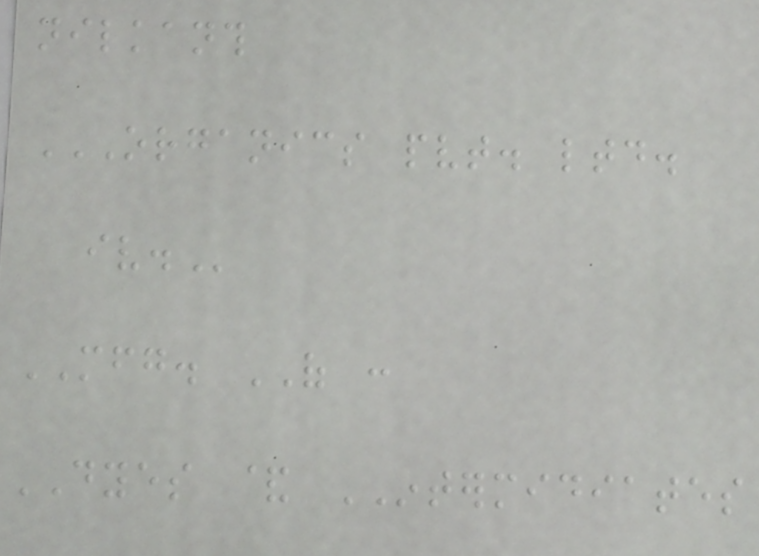nilkanth
ORGANICS PVT. LTD.
IV.
MFG. OF :
DYES & INTERMIDIATES
